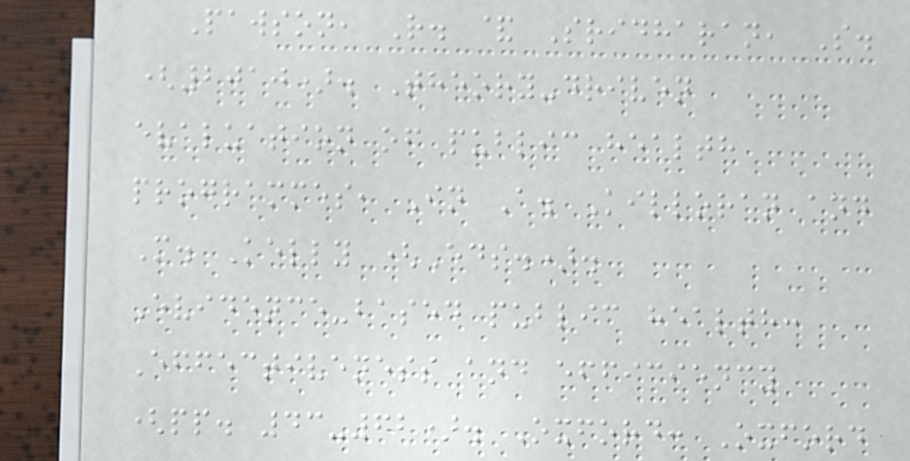Pawson, R. & Sridharan, S.
(2010). Theory-driven
evaluation of public health
programmes, In A. Killoran and
M. Kelly (Eds.).
Evidence-based public health:
Effectiveness and efficiency
(pp. 43-62). Oxford: Oxford
